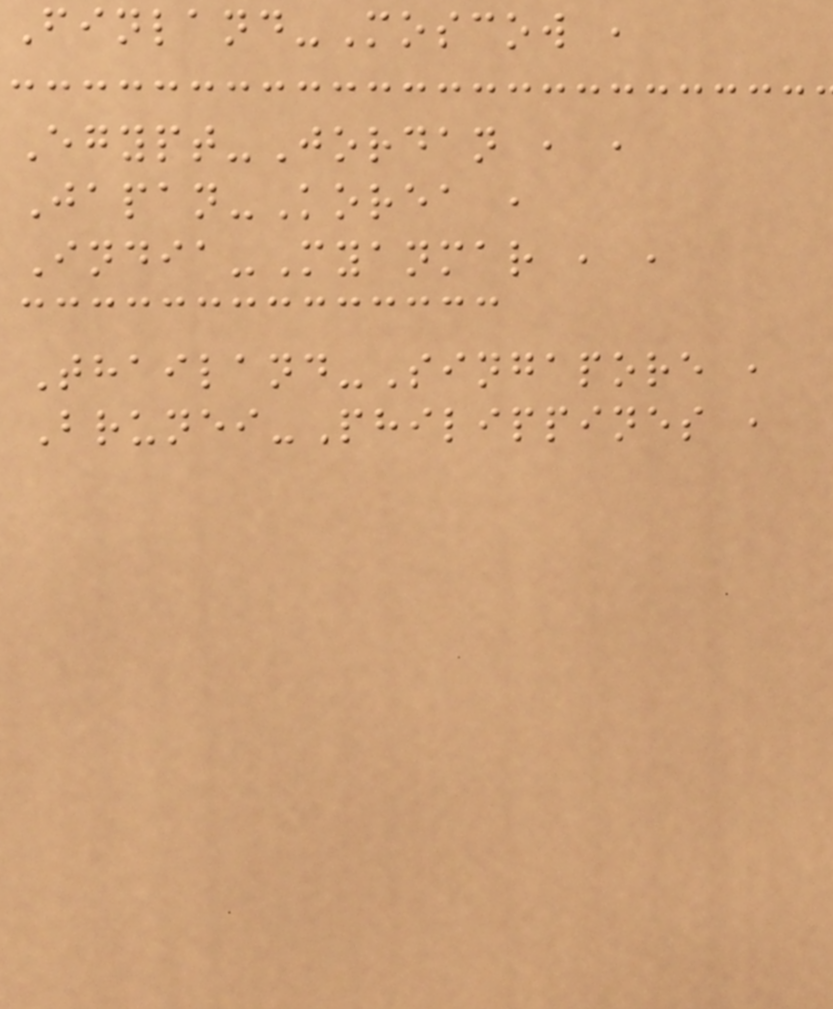Finland-Moscow ,
Egypt-Jordan , ,
Japan-Korea ,
India-Myanmar , ,
Thailand-Singapore ,
Brunei-Philippines ,
